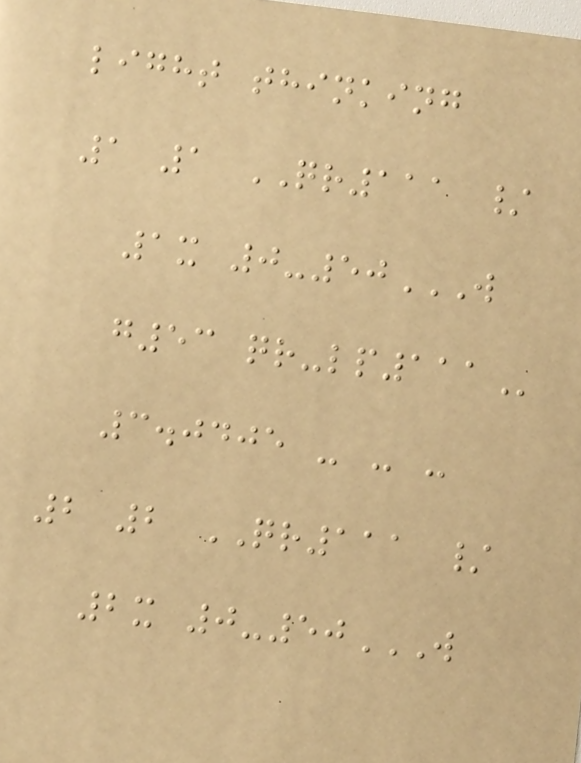light thinking
1 1 QR111 /
1x 0-50W
G53 QR-LP111
3.0405 - - -
2 2 QR111 /
2x 0-50W
